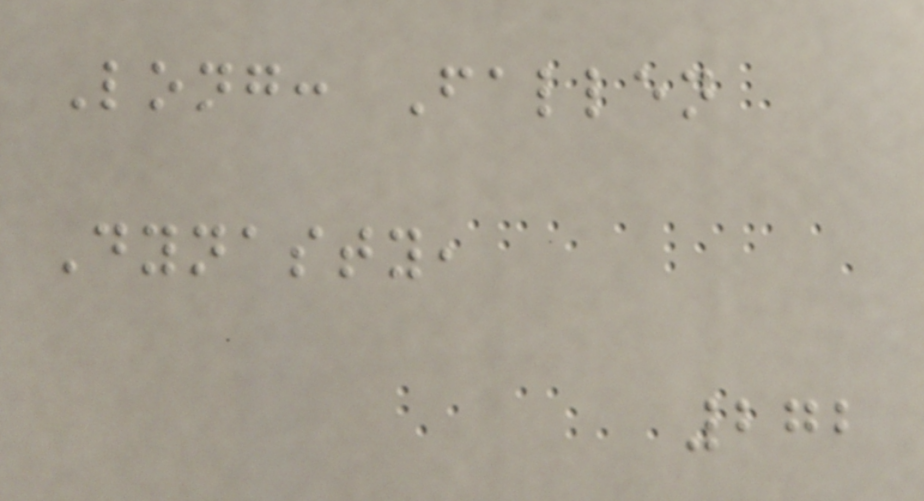Long: Fallen
Dynasty,
272
